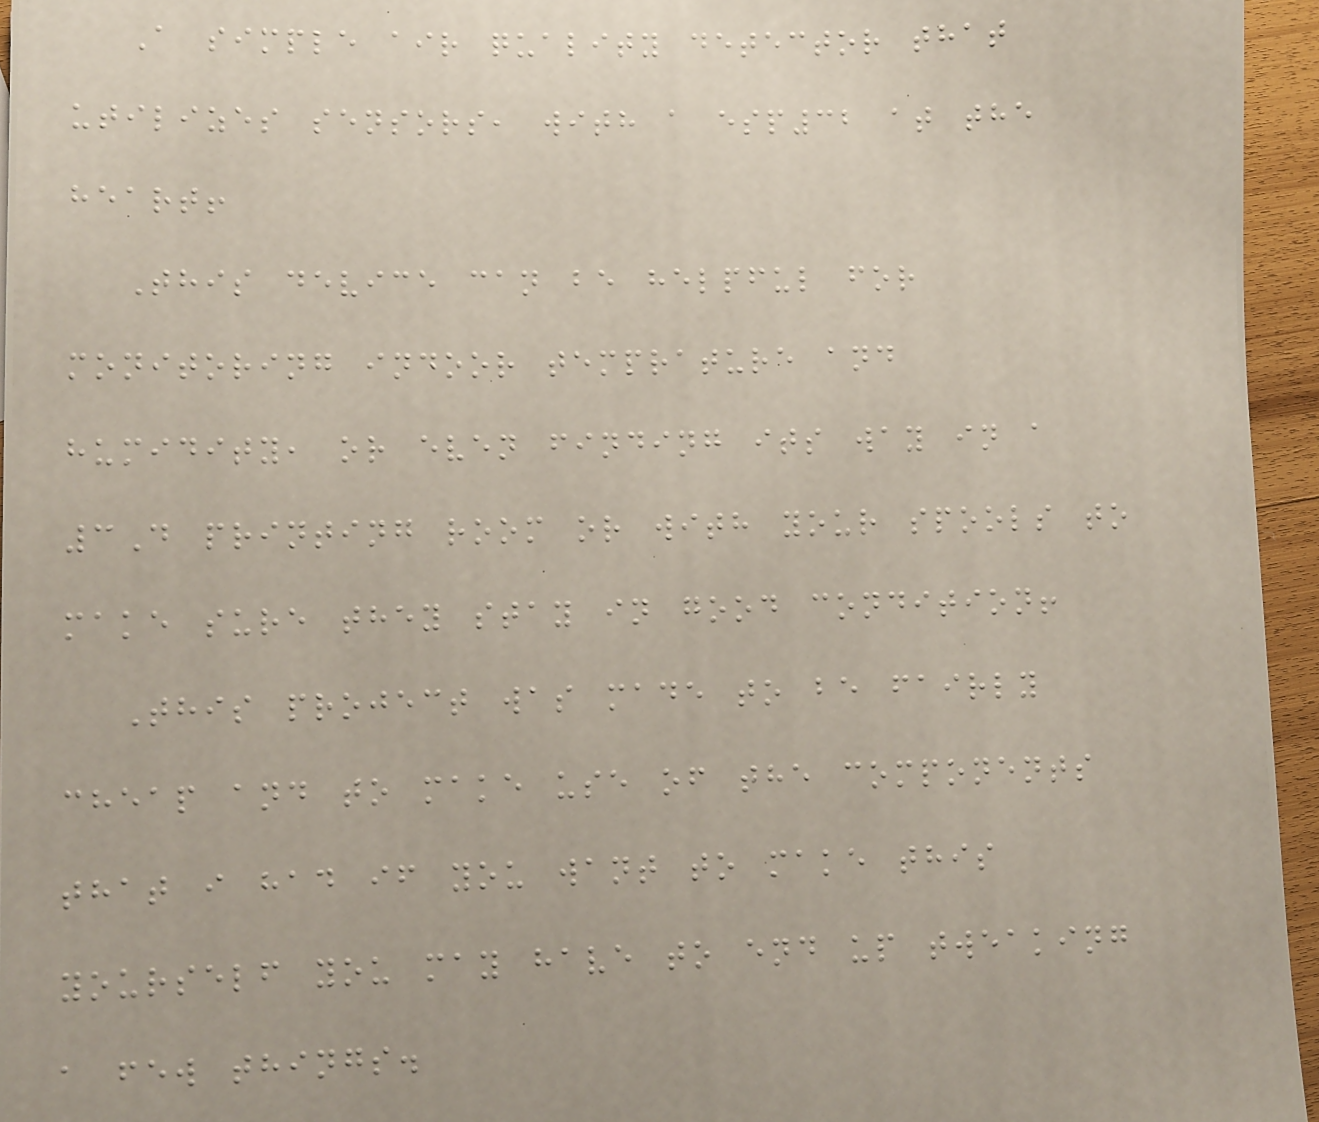A simple air quality detector that
utilizes sensors, with a esp32 at the
heart!
This device can be helpful for
monitoring indoor temprature and
humidity, or even finding its way in a
3D printing room or with your spools to
make sure they stay in good condition!
This project was made to be fairly
cheap and to make use of the components
that i had if you want to make this
yourself you may have to end up tweaking
a few things.
